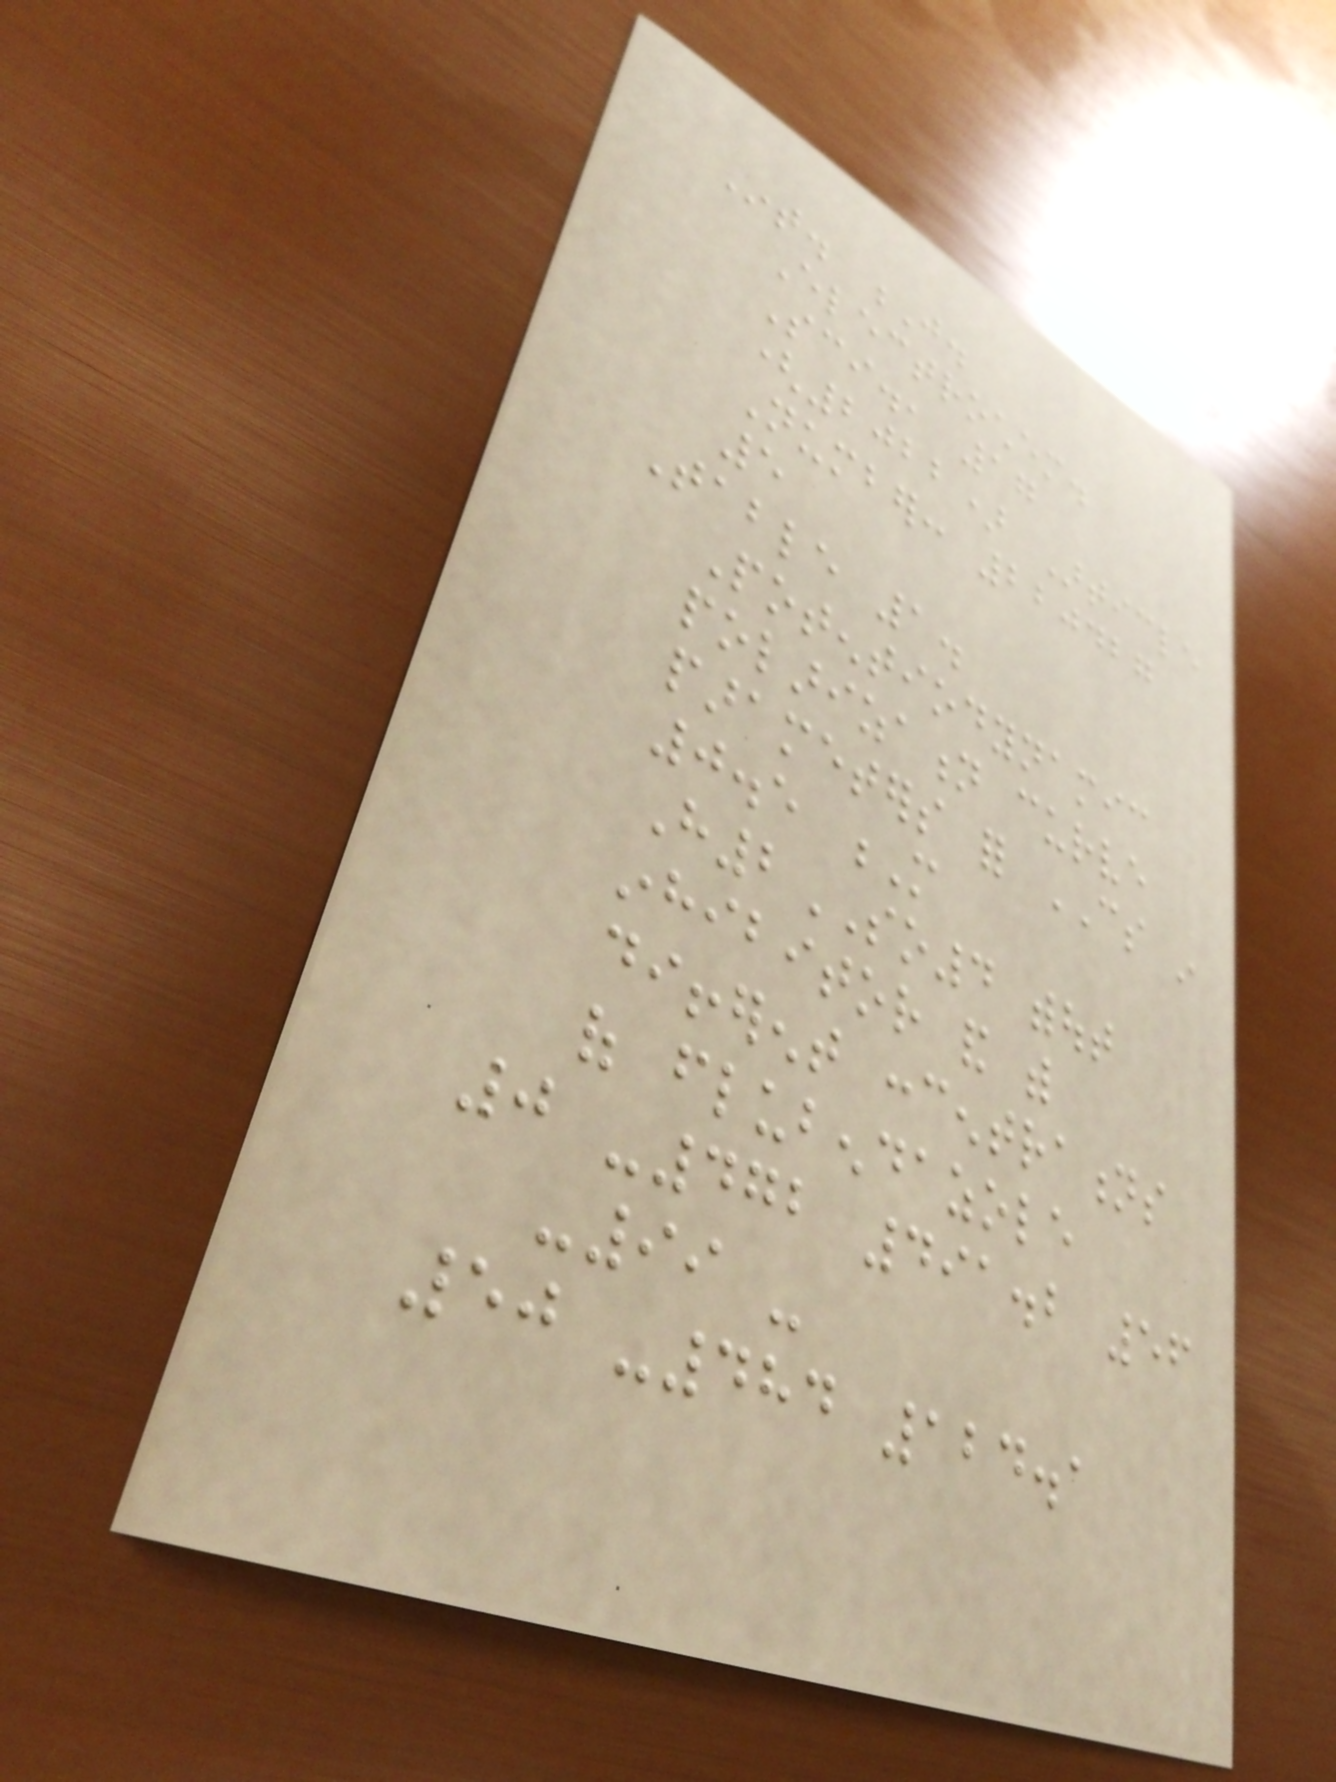Int. J.
Electrochem.
Sci., 17
(2022) Article
Number: 220427
5
Table 1.
Potentiodynamic
polarization curve
parameters for CS in
0.5 M
H2SO4 without
inhibitor and with
different concentrations
of flubendazole
0 -472 491.2 56
-99 -
50 -484 124.1
